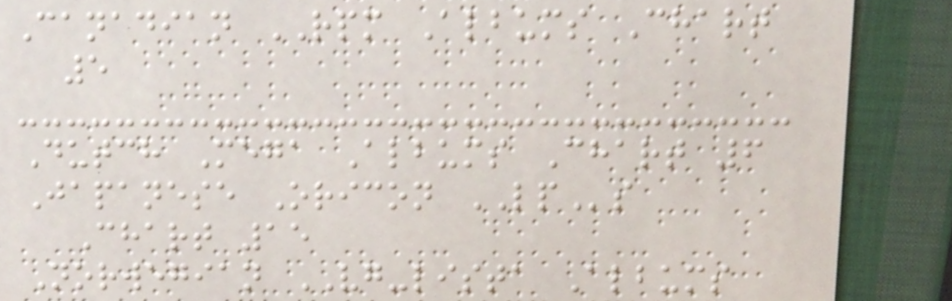Canadian RPM Albums Chart
5
Dutch Mega Albums Chart 6
Japanese Oricon LPs
Chart 15
Norwegian VG-lista Albums
